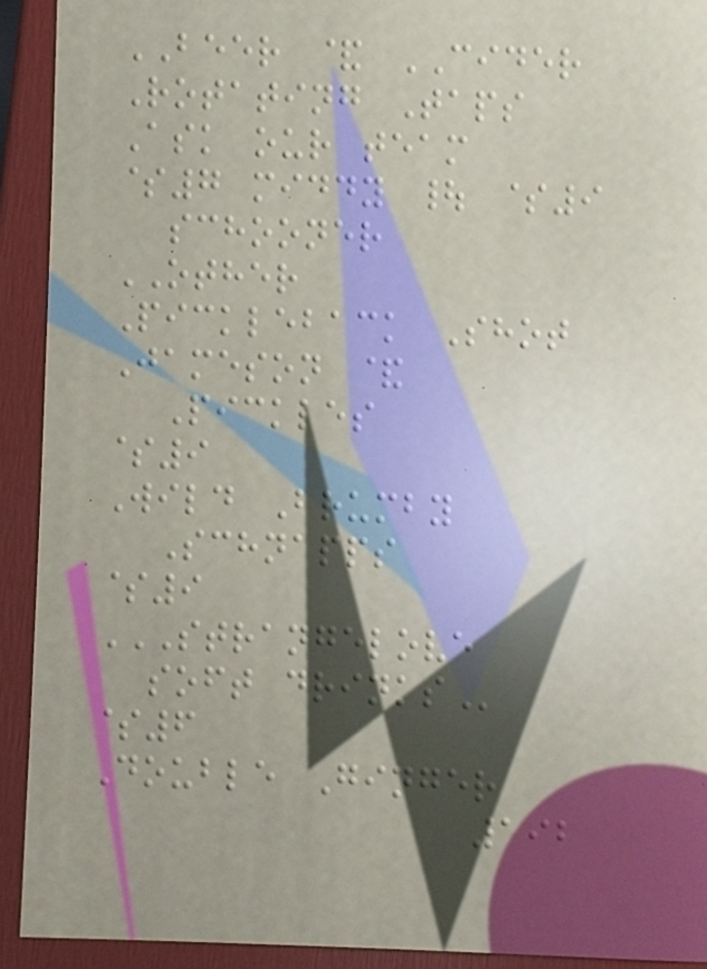BEER & CIDER
Rotating Taps
Ask our team
$7 middy | $9
schooner
OTHER
Pickleback Shot
Jameson &
Pickles
$9
Wild Brumby
Schnapps
$9
STRANGELOVE
SOFT DRINKS
$6
Double Ginger
192
